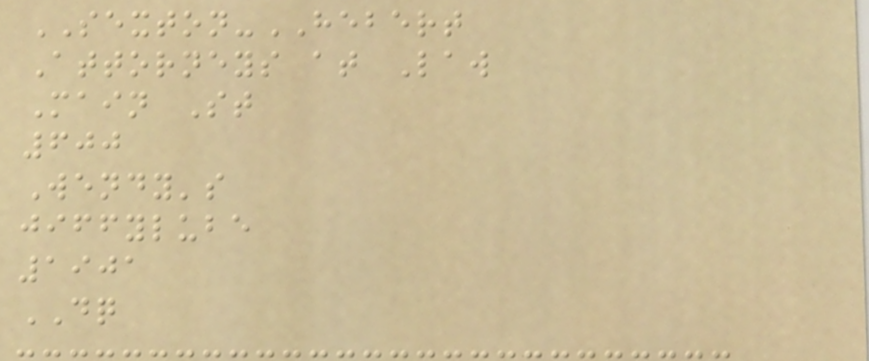SEXTON-HEBERT
Attorneys at Law
Main St
600
Wendy's
jiffylube
1901
DQ
